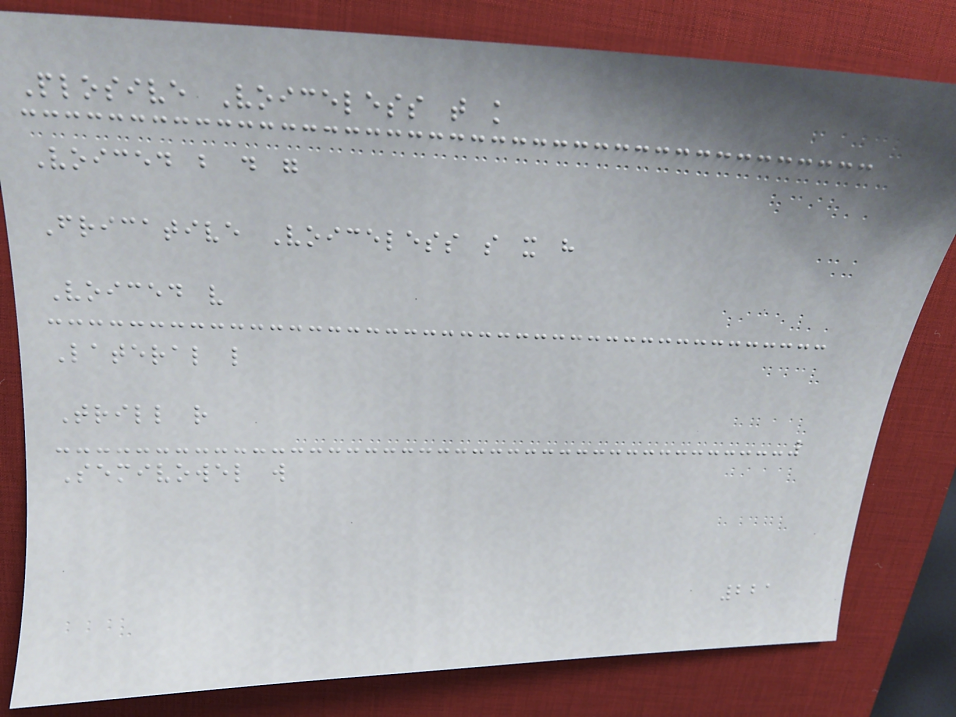Plosive Voiceless t k
Voiced b d g
Fricative Voiceless s x h
Voiced v
Lateral l
Trill r
Semivowel w
221
